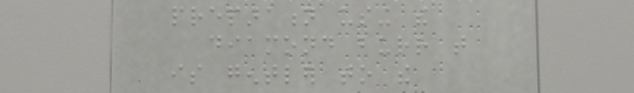preparation using the
diamond burr that
is gentler to the
